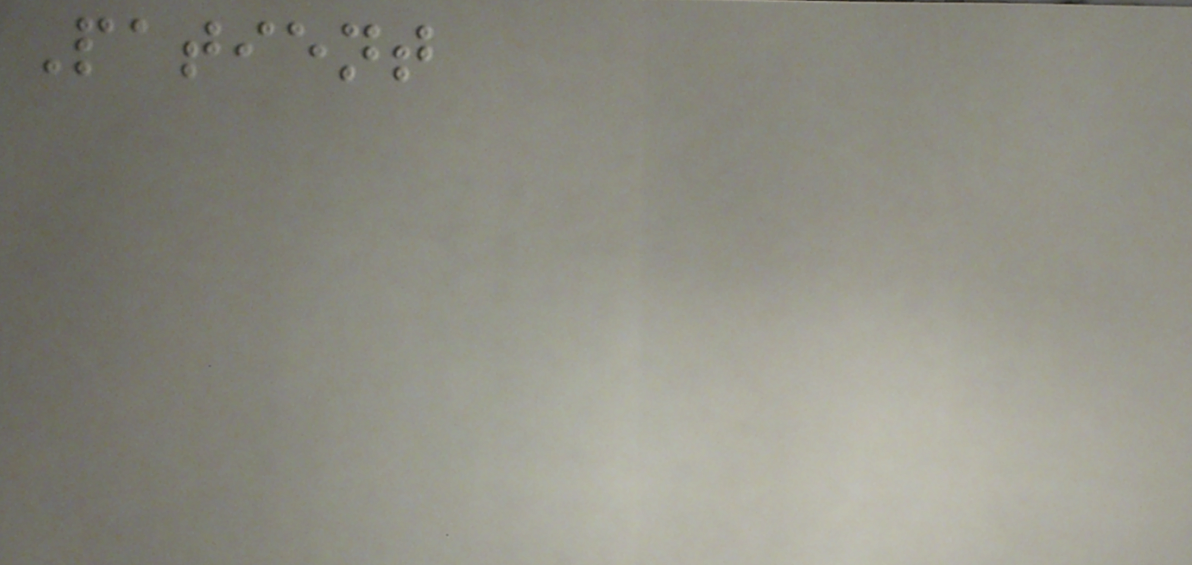Patient
